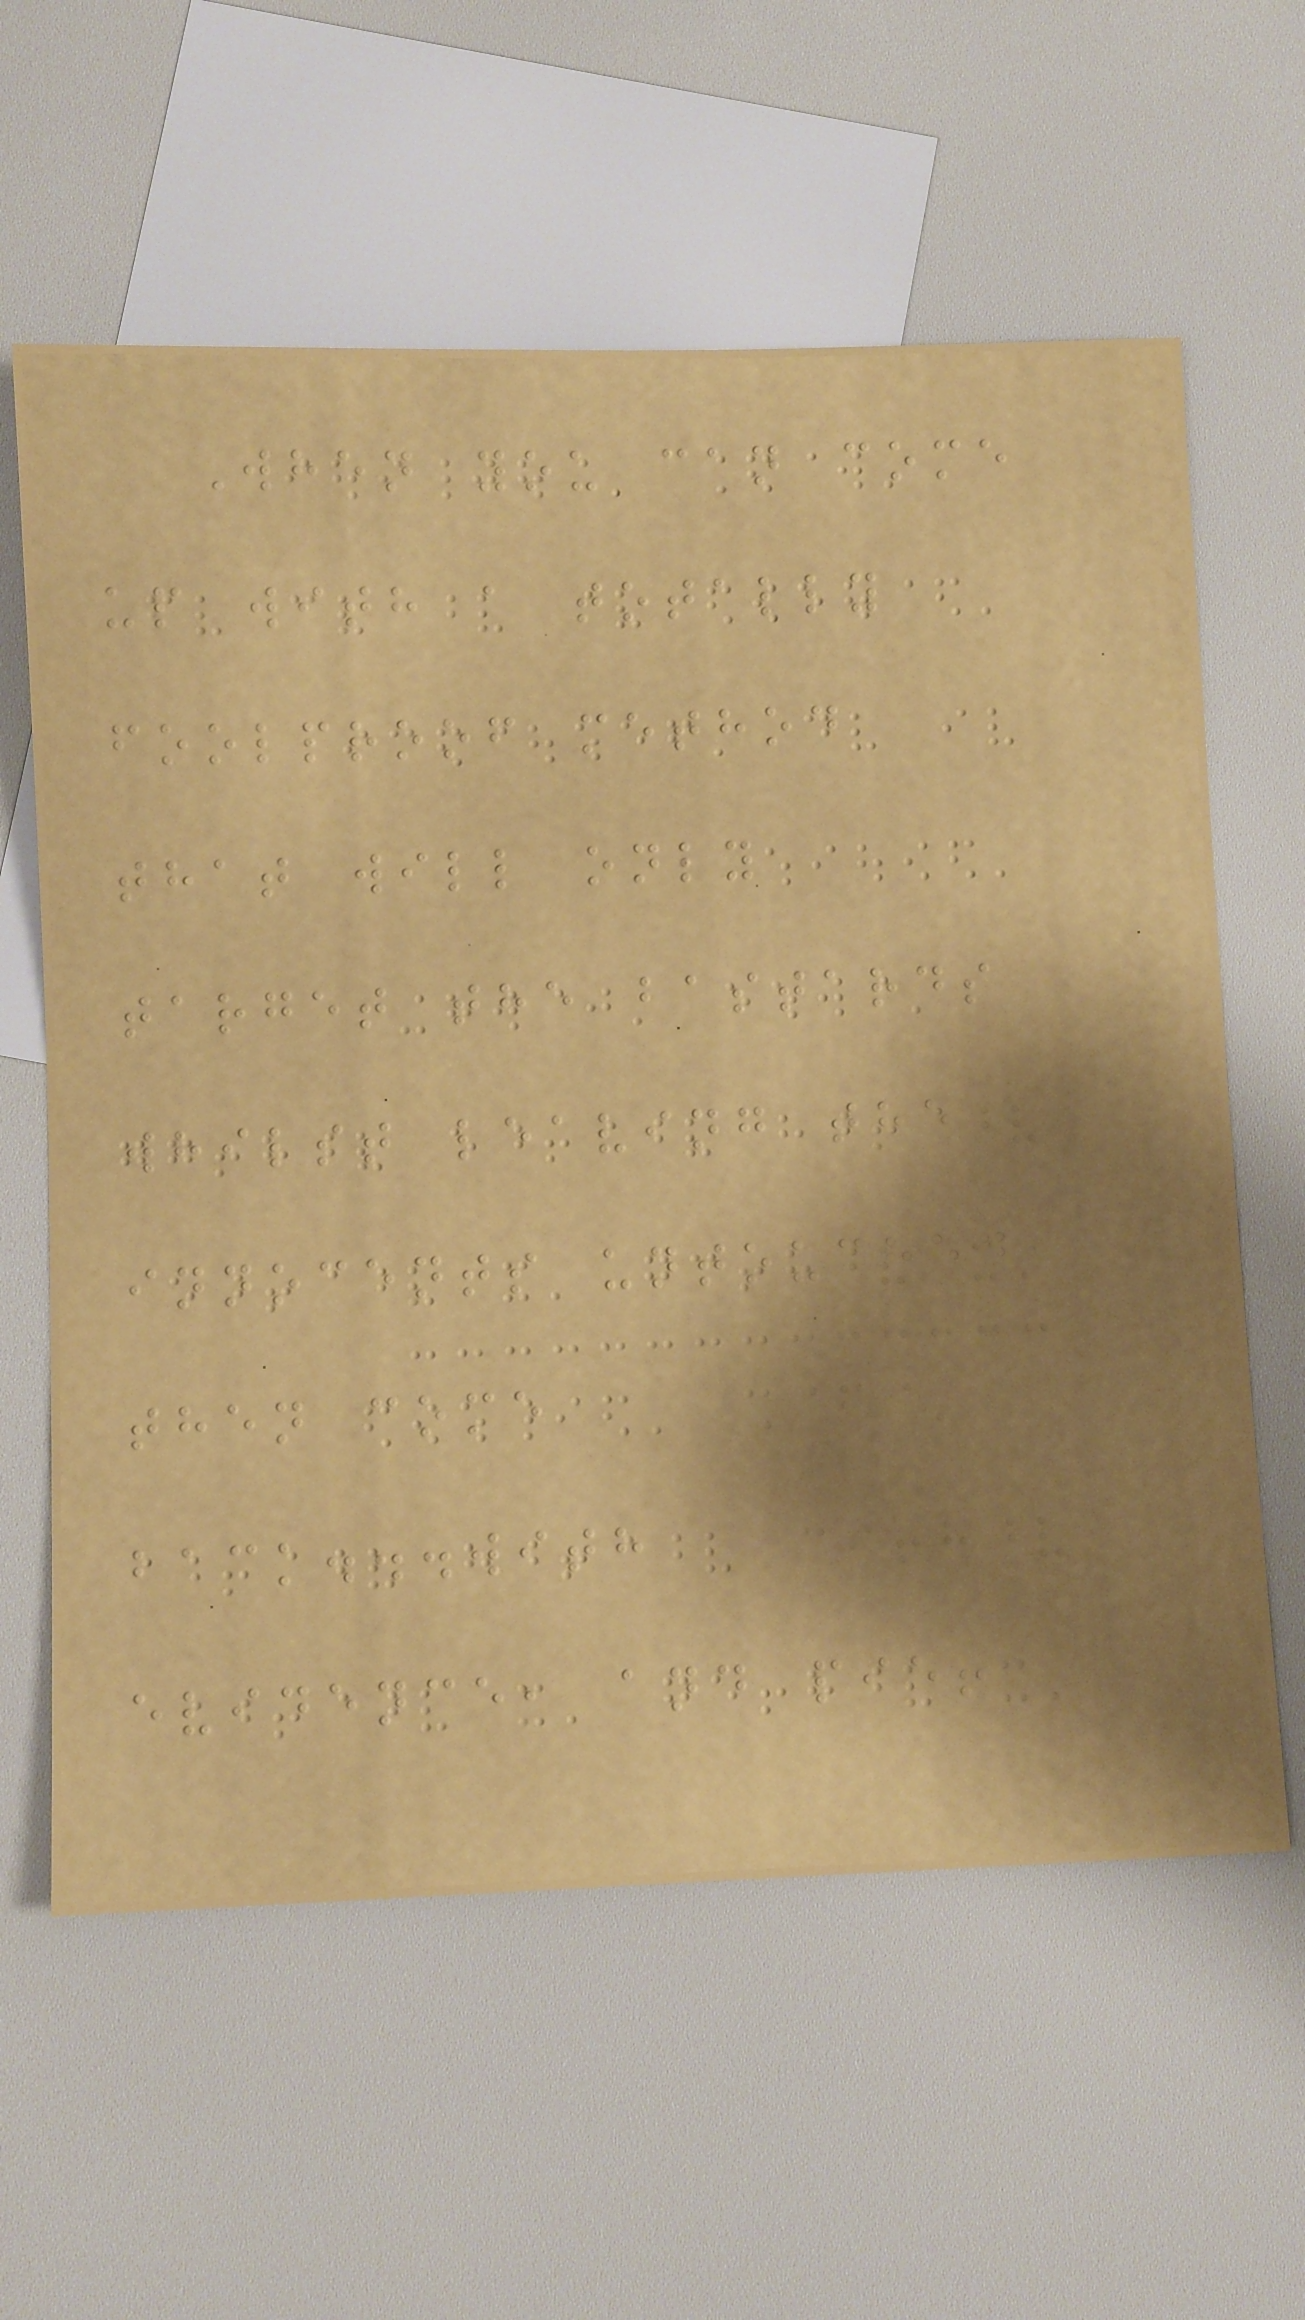When you can come
up with a totally
foolproof method
that will only
target the bastards
whilst leaving the
innocents untouched,
then come
back...with
evidence, and pie!
